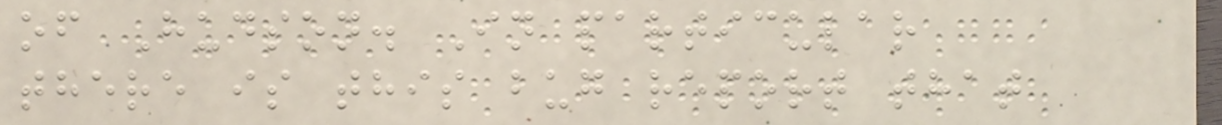of Hudson. In particular
there is this bug report that
